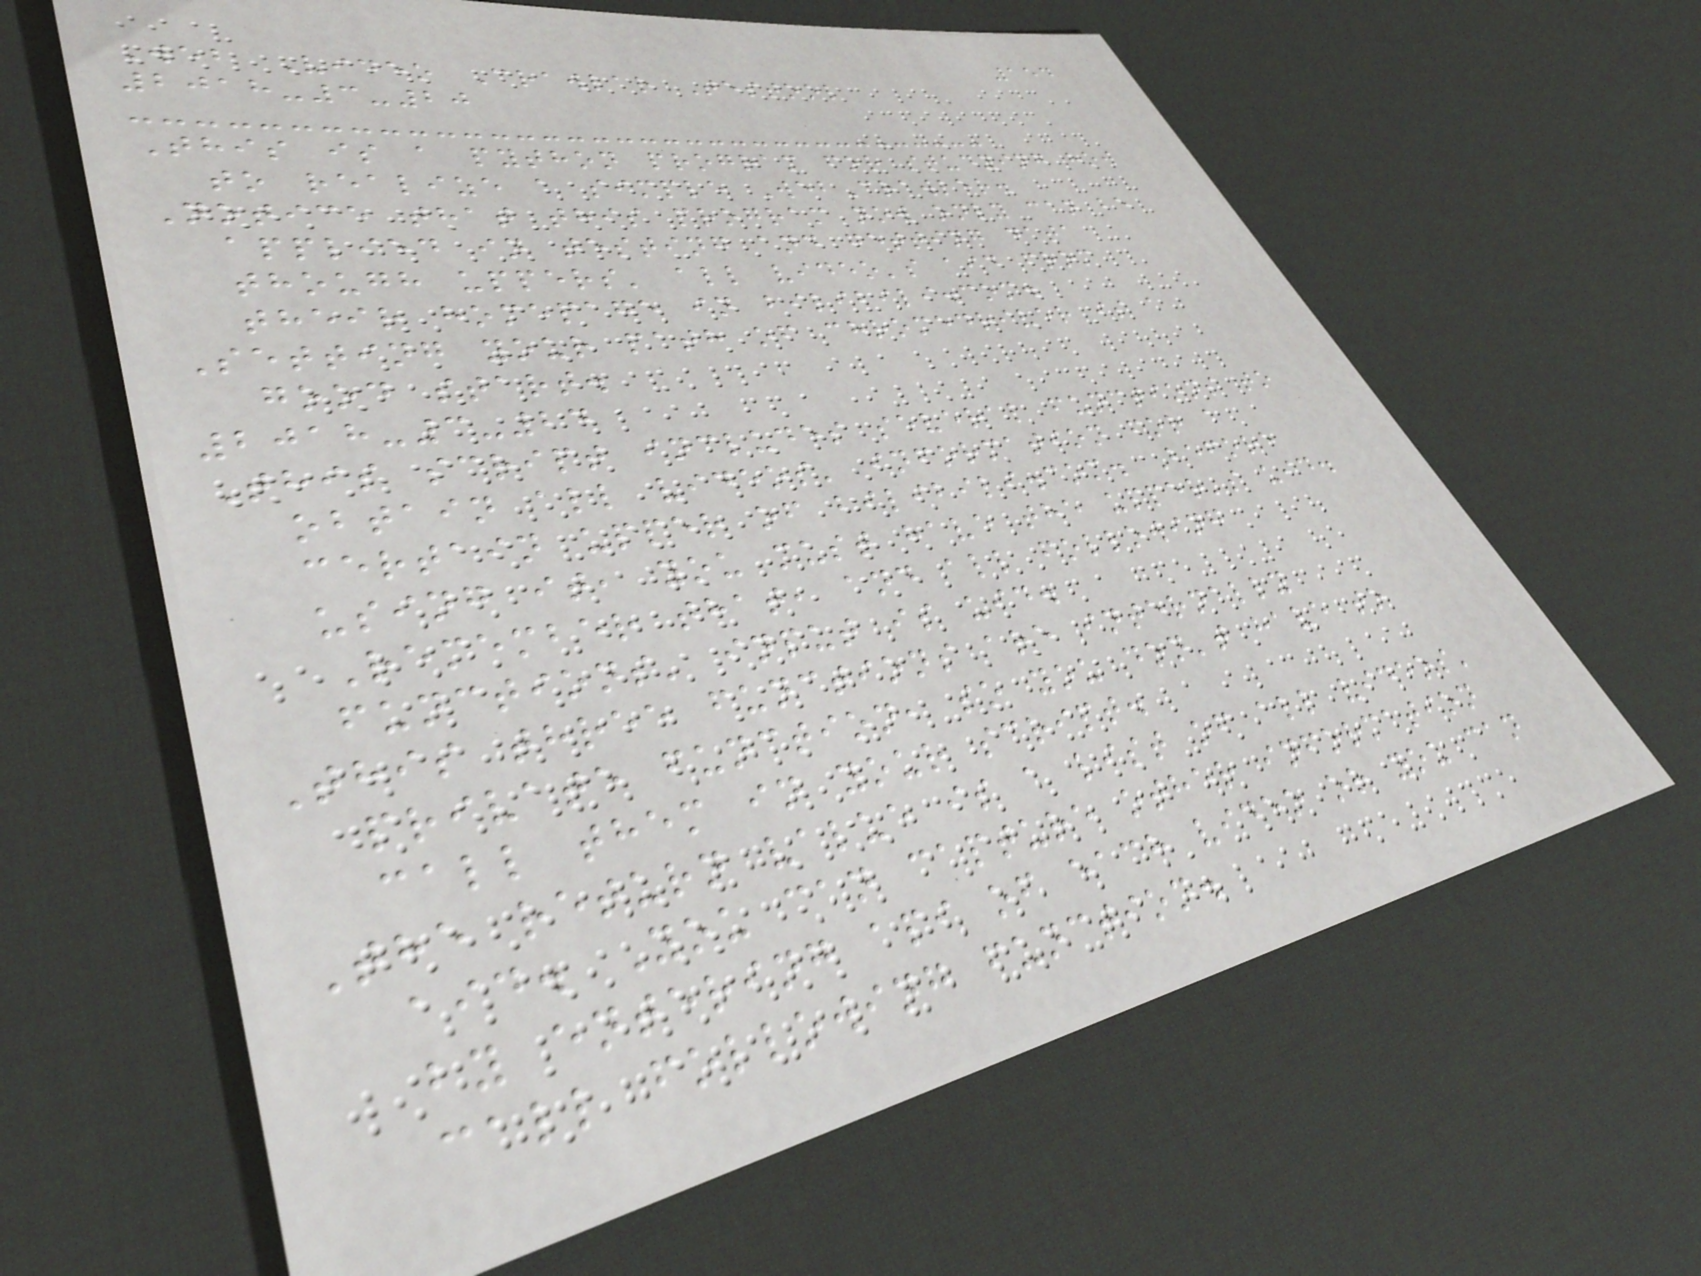154
Web Video Crawlar Testool
2018-3-20
This is a python program for studying how
to realize a simple WebCrawler.
Notice that this program now only can be
applied in testing and getting data
though uppers' all video's aid from
their homepage in bilibili.com.
Setting your path of chromedriver is a
good start.
2018-3-24
This script includes several functions to
obtain all videos' information for a
certain upper of bilibili.com. Before
using it, you must have the upper's uid.
Remember that, and all following
functions' input is uid.
This three functions are internally
private function, so you don't have to
call them in your script.
The return value is a list of all videos'
aid. You can capture other information
by entering api of each video or you can
call following function.
